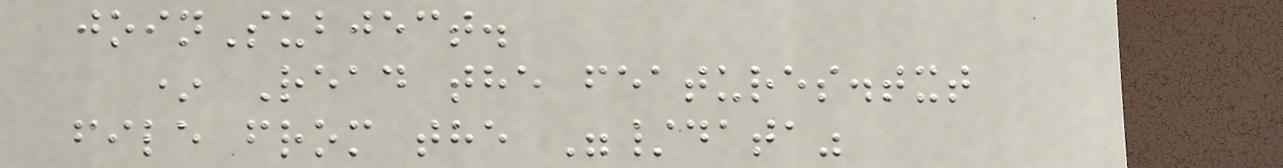joinSubject.
* Read the features.txt
file from the "/data"
